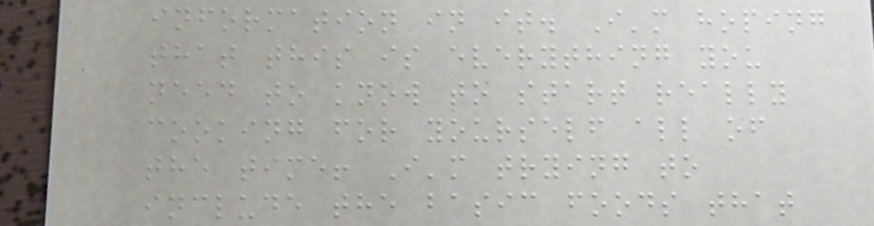information in it. I'm hoping
that this is everything you
need to know to start really
cooking for yourself all of
the time! I'm trying to
include the basic foods that
